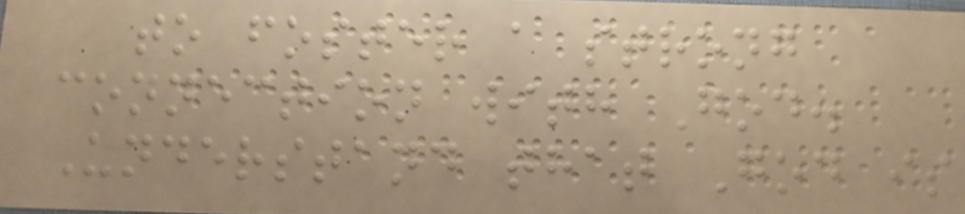to foster a strong
connection with God.
Understand that God is
